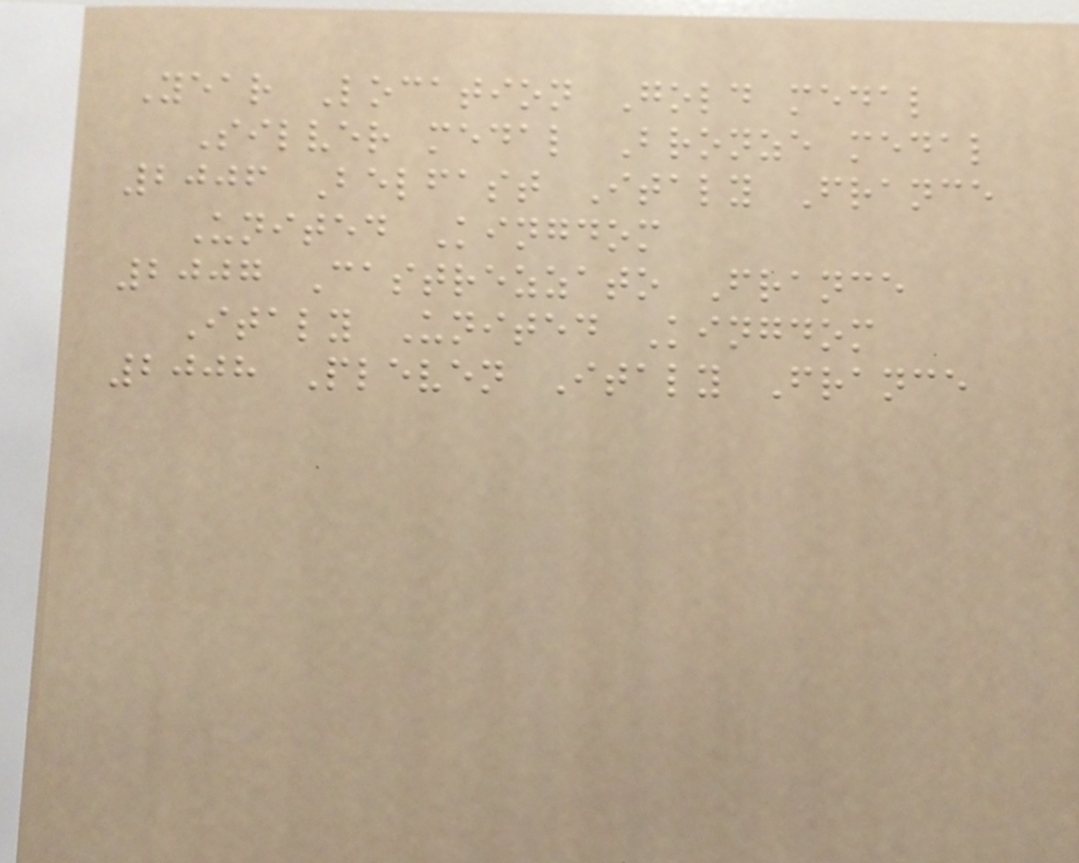Year Location Gold medal
Silver medal Bronze medal
2006 Belfast Italy France
United Kingdom
2007 Castrezzato France
Italy United Kingdom
2008 Pleven Italy France
